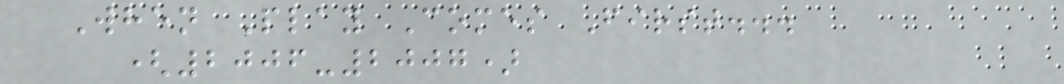When Play Comes First...
(2006-2007)
